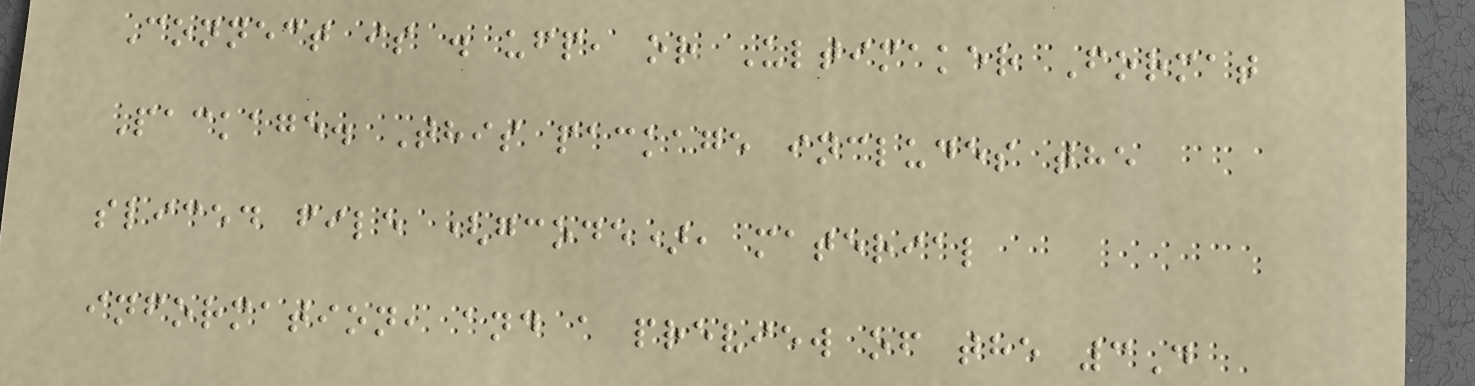Connect is . ufp, or Ultimaker Format
Package. This package includes the
sliced file (gcode), material
information, and a preview of the 3D
